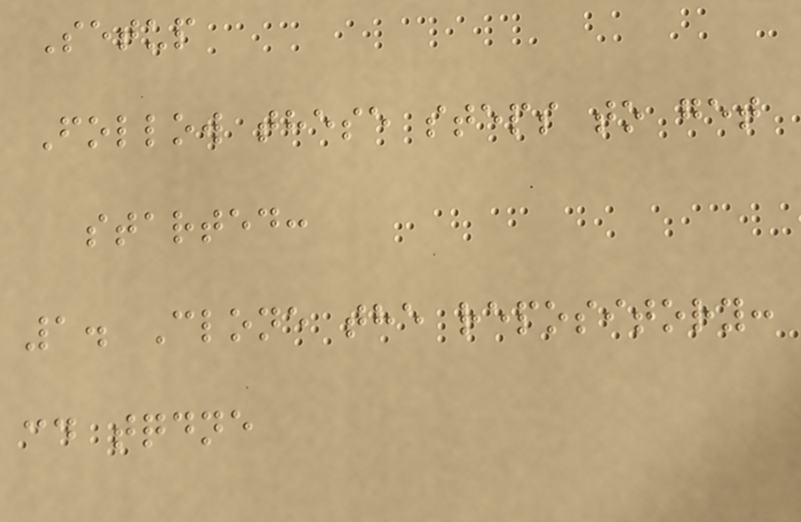Setup
Follow these steps to get
started:
1. Clone the repository:
cd tqdne
